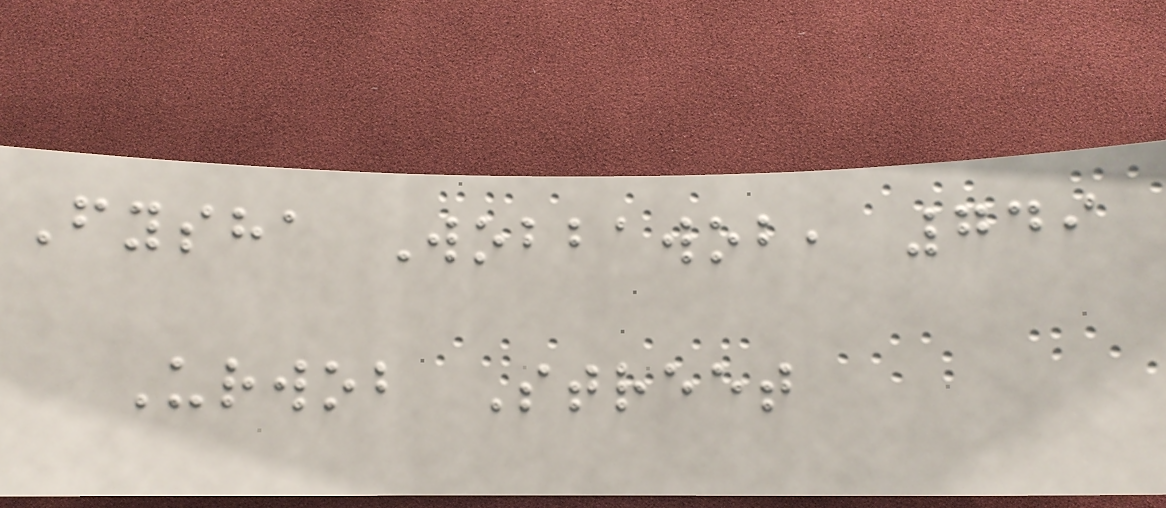Fysha Wobbawob, 749
Urwob Street
